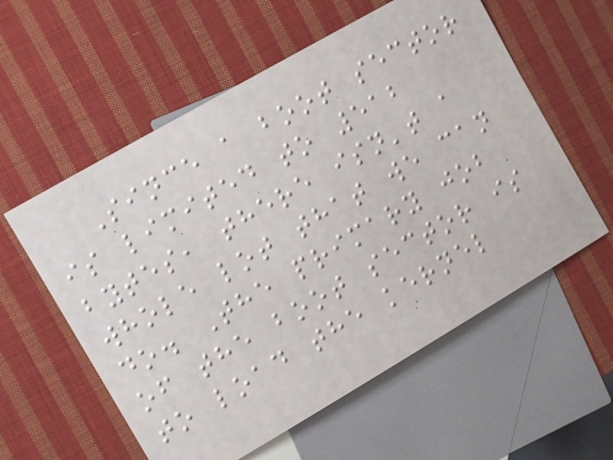Since a boot sector
is limited to 512
bytes, there isn't a
whole lot that we can
do. The primary job
of the boot sector is
to load the kernel
